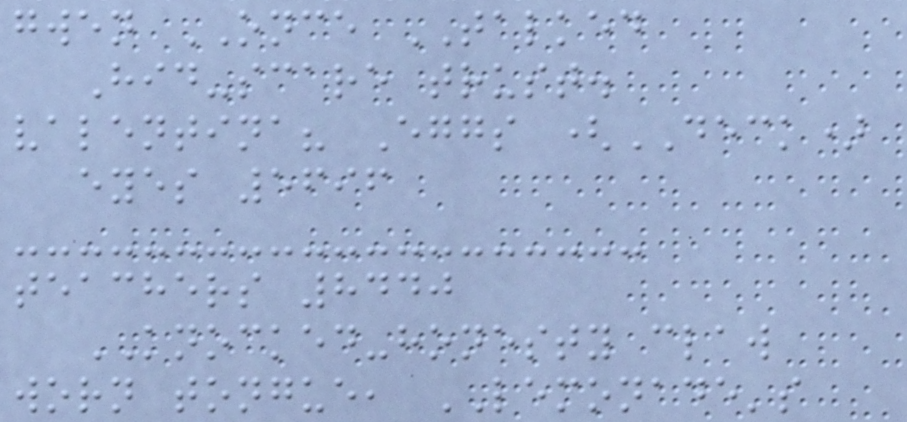gwen ONCE TALKED
Hid-scare trust.
valentina? Eggs (DECK)
eyes 5696
teachers 8440
KNOCKED-honesty claw
worn tongue, LEMONADE's
